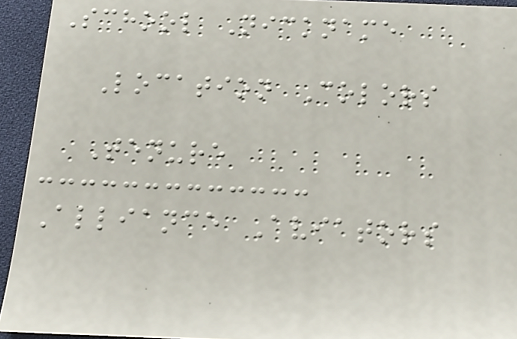School Nickname
Location Colors
Tenure
Alliance Aviators
